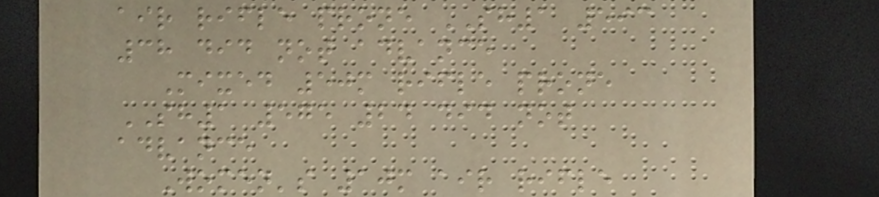air rifle prone SH1 593
38 did not advance
Mixed 50m rifle prone
SH1 575 24 did not
advance
Women's 10m air rifle
